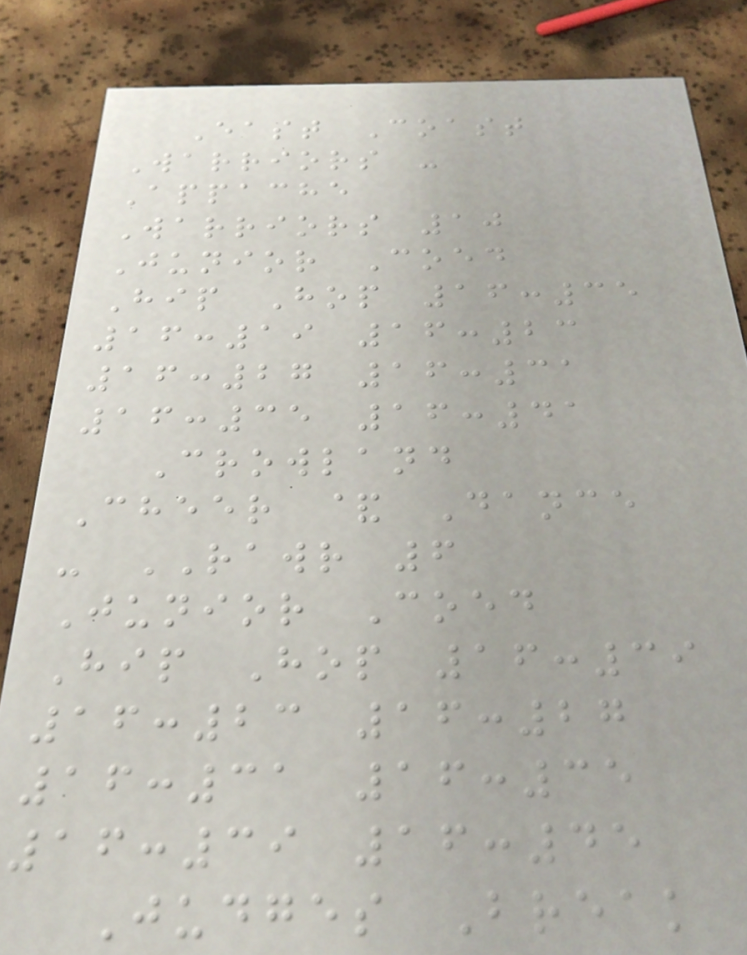East Coast
Warriors -
Appache
Warriors 10
Junior Coed
Hip Hop 16:35
16:19 16:23
16:27 16:31
16:35 16:41
Crowland
Cheer & Dance
- RAWR 6
Junior Coed
Hip Hop 16:39
16:23 16:27
16:31 16:35
16:39 16:45
Judges Break
